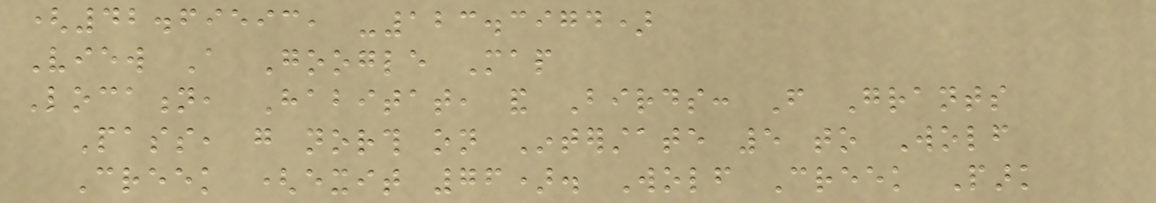(42.69593, -123.3974)
View A Google Map
Location, Habitat, and Birds: From Grants
Pass, go north on Interstate 5 to Wolf
Creek (exit 76). Wolf Creek Park
